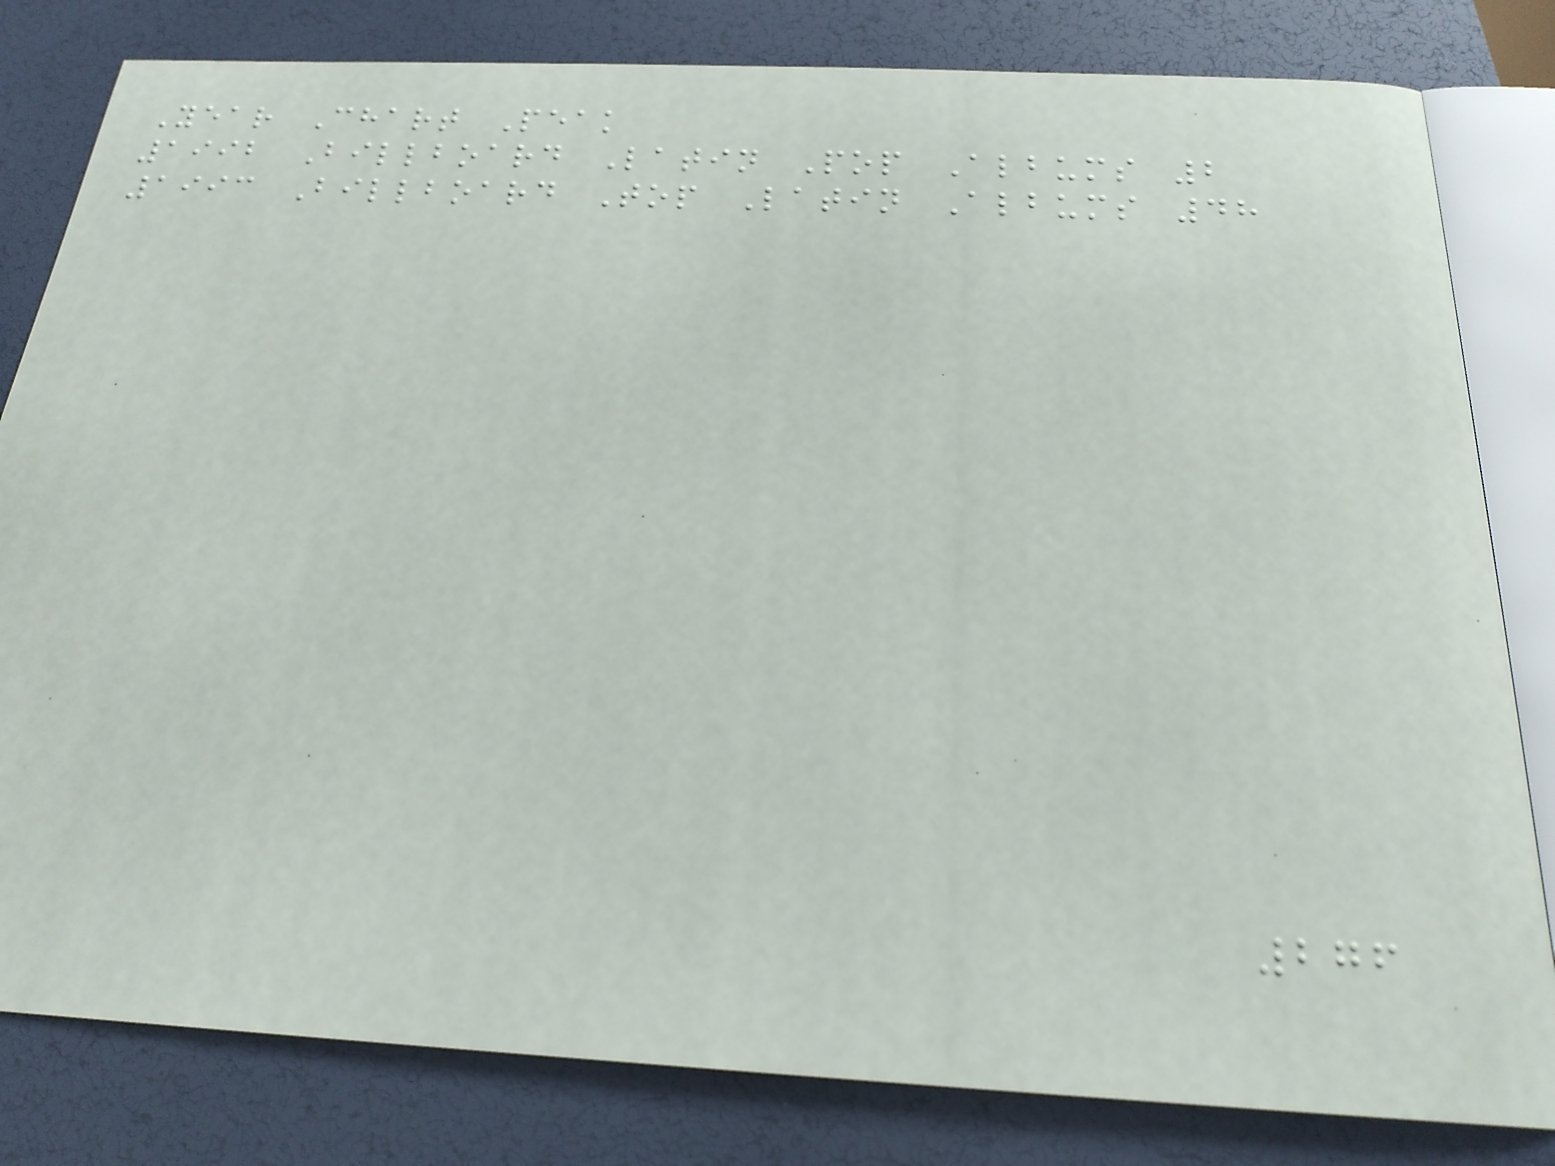Year Chart Peak
1992 Billboard Latin Pop Albums 2
1993 Billboard Top Latin Albums 48
276
